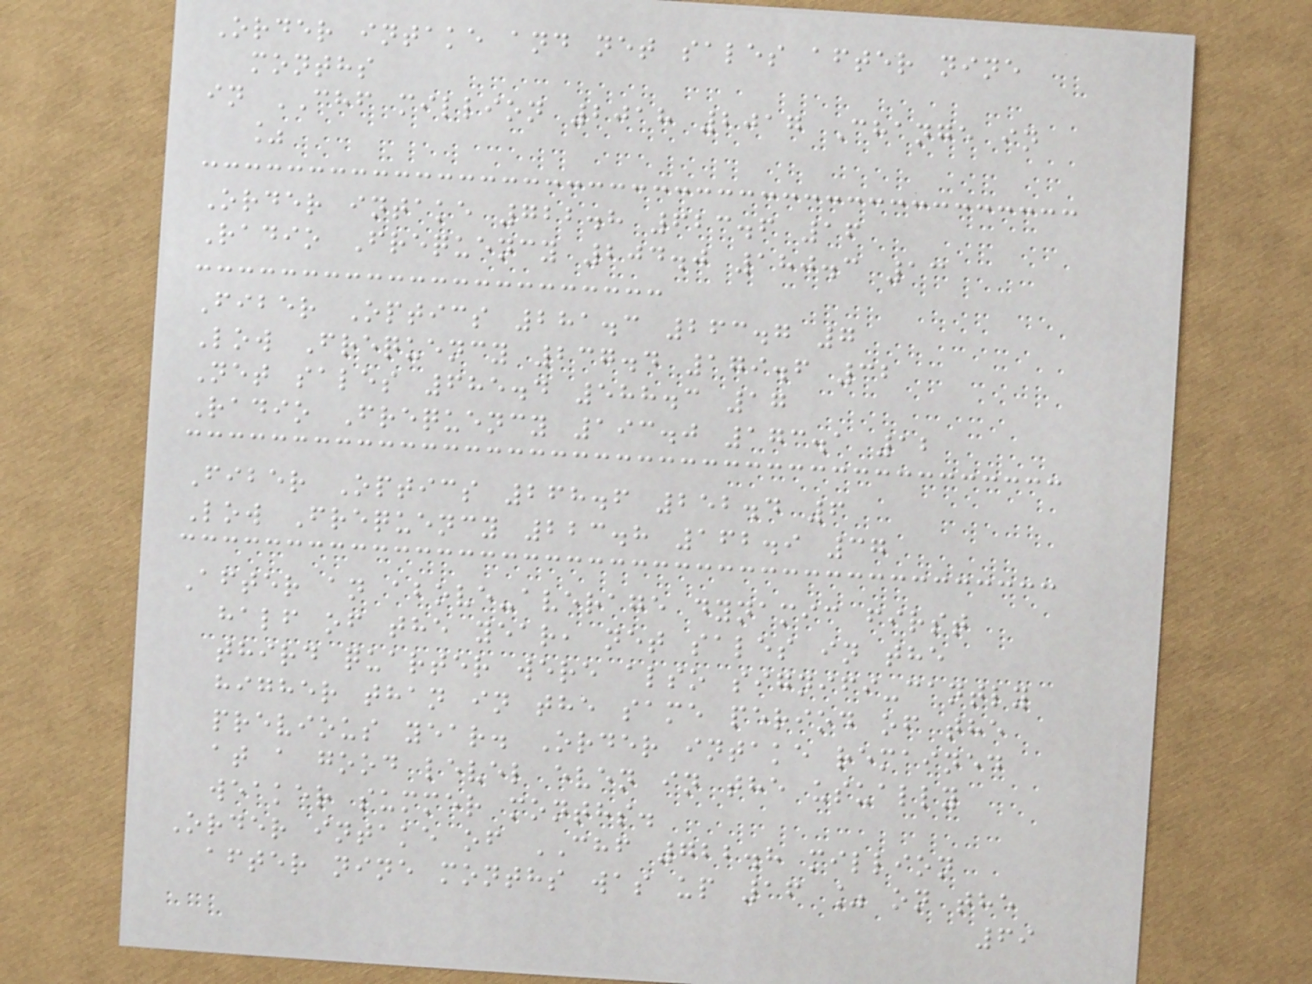Order intake and net sales after nine
months
in CHF million 2018 2017 Change in
%
Order intake 722.8 623.6 16
Radio Frequency 204.0 180.3 13
Fiber Optics 281.3 263.7 7
Low Frequency 237.4 179.6 32
Net sales 685.4 588.3 17
Radio Frequency 193.0 173.1 12
Fiber Optics 268.6 252.4 6
Low Frequency 223.8 162.9 37
After an above-average dynamic first
half of the year, net sales in the
third quarter were also signifi-cantly
higher than in the same period of the
previous year. Order intake remained
at a good level even in the usually
weaker summer months.
Order intake of CHF 722.8 million
after nine months was up 16 % on the
69
